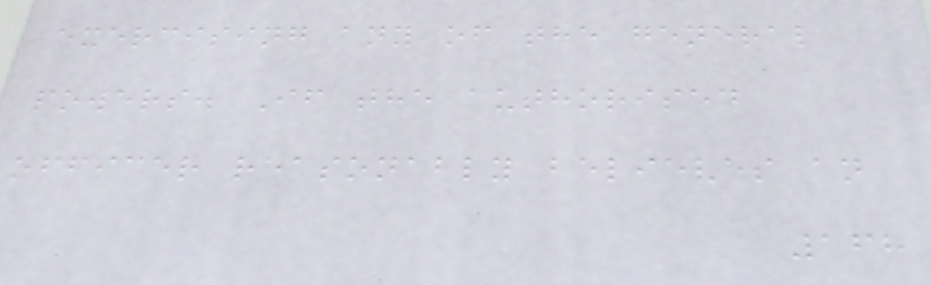exercising any of the general
powers. If the authorised
officer reasonably believes an
168
